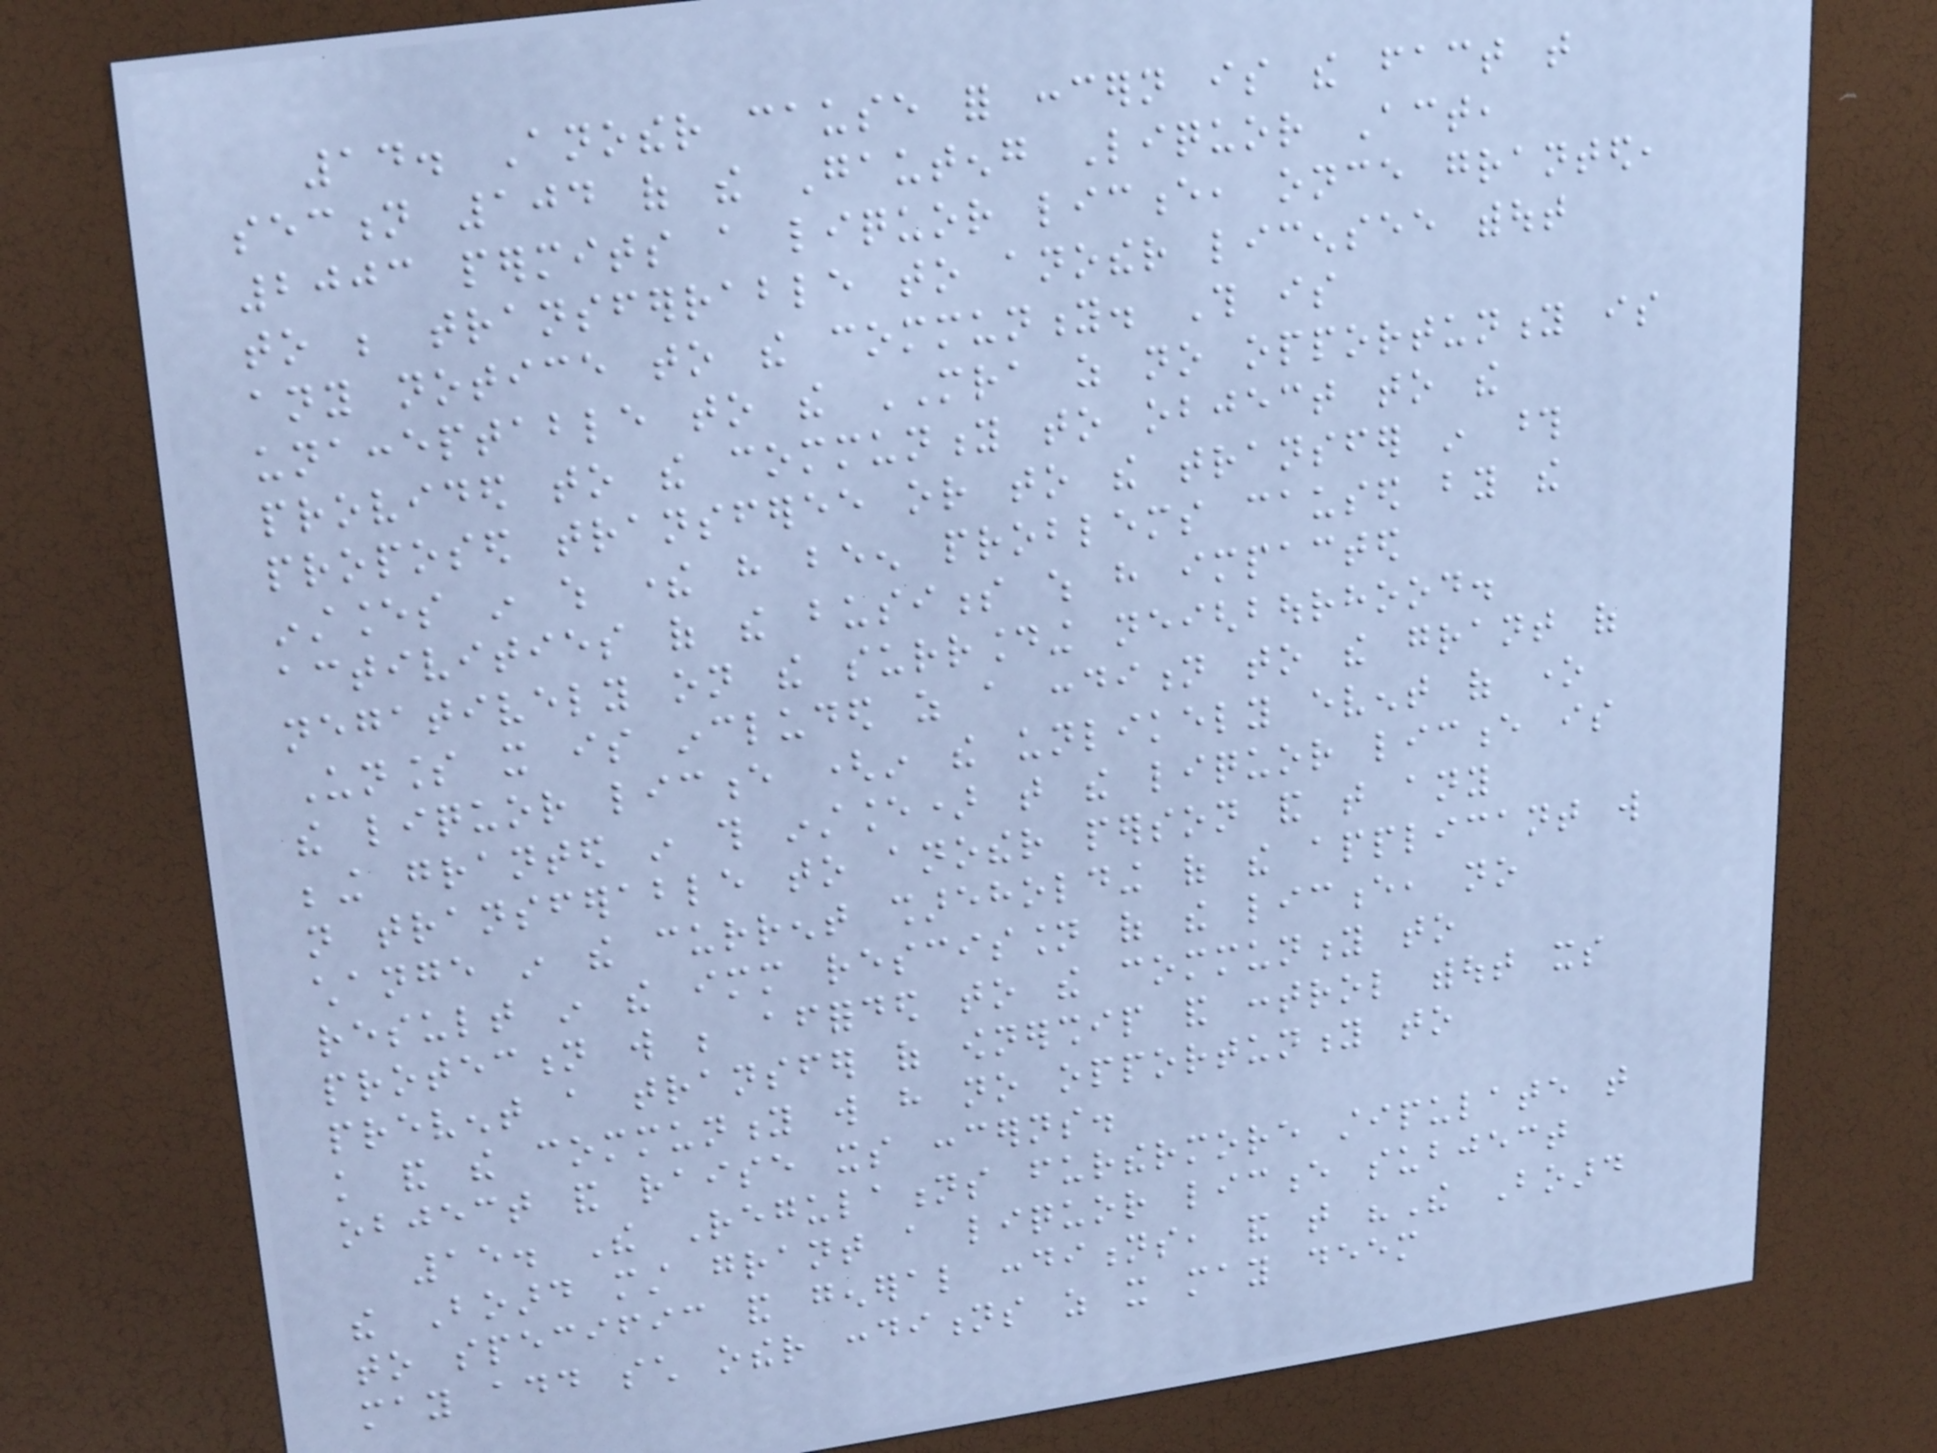14. Another cause for concern is the fact that
section 104 of the Gauteng Liquor Act,
2003 permits a liquor licence, once granted,
to be transferrable to another licensee without
any notice to the community. This is
unacceptable to the MRA as no opportunity is
provided to the community to object to the
proposed transferee or to the transfer in those
instances in which there have been problems caused by the
activities of the business which have impacted
negatively on the surrounding neighbourhood.
Unless it is included as a condition to the grant of
the liquor licence (in the unlikely event of one
being granted in this instance) that the liquor licence is
not transferable to another person and that any
change in the current shareholding of the applicant will
result in the immediate rescission of the licence, no
protection will be afforded to the community to
prevent a transfer of ownership and control without its
knowledge and the community will have no opportunity to
object and raise its concerns.
15. The Regulations furthermore stipulate that
the Board must grant a liquor licence subject
to specific and general conditions, and that "The Board
may add such other conditions as it may deem
